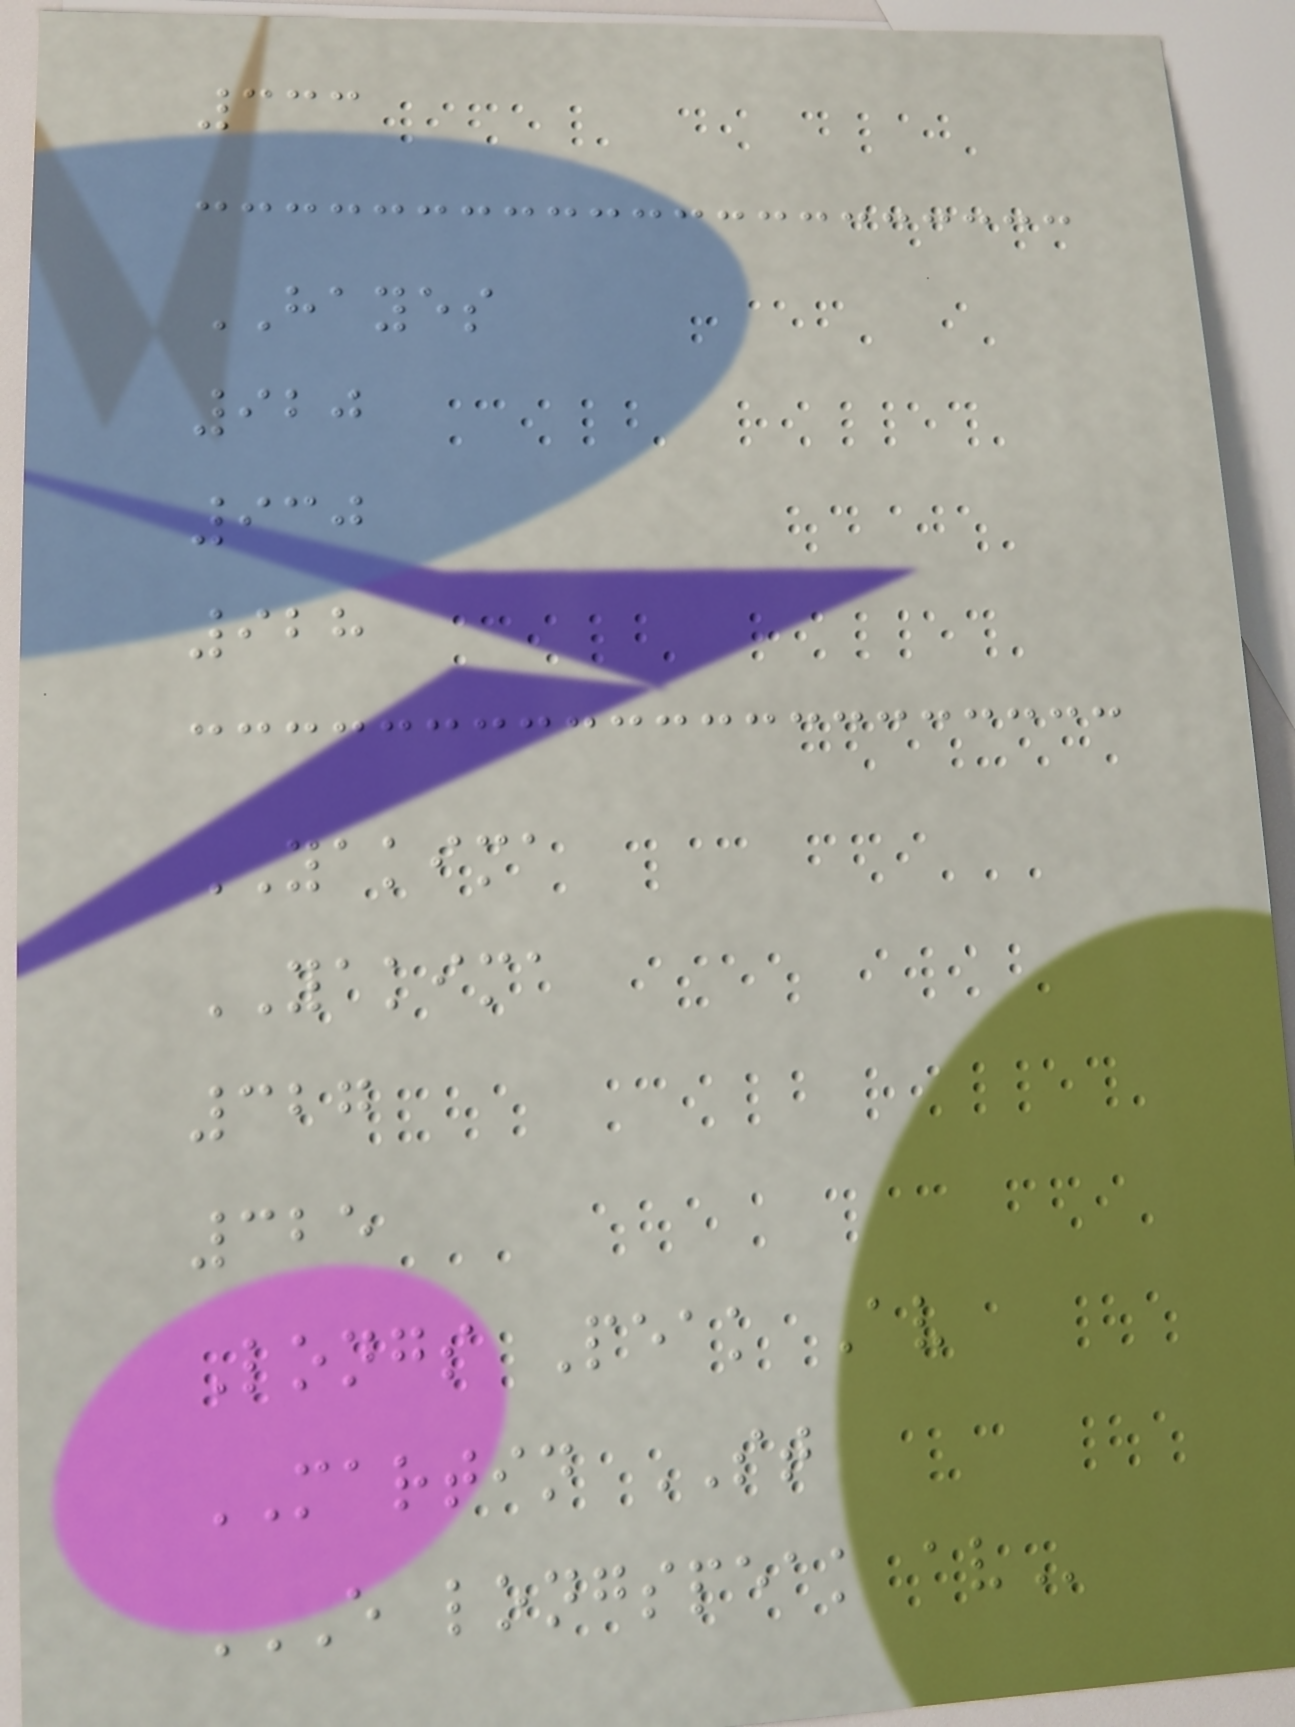333
HAYES
920
930
928
YAKIMA
YAKIMA
327
325
Longs Peak Av
MARTIN ST
E LONGSPEAK AV
